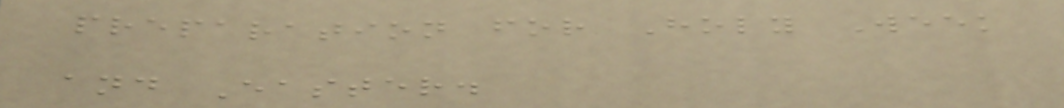preparation for Holy Week
and Easter.
